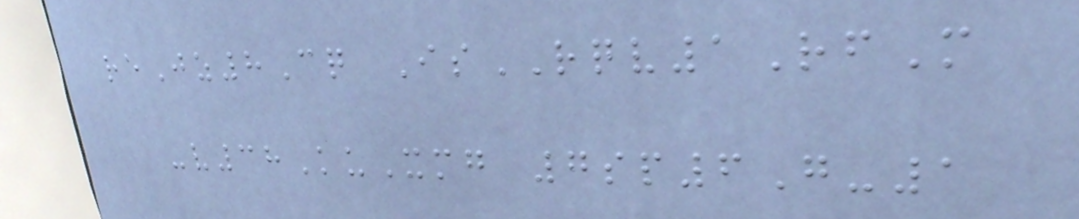reJz8Cq IsRQV1RfM
-v38KuXmg 7sp6G-1
